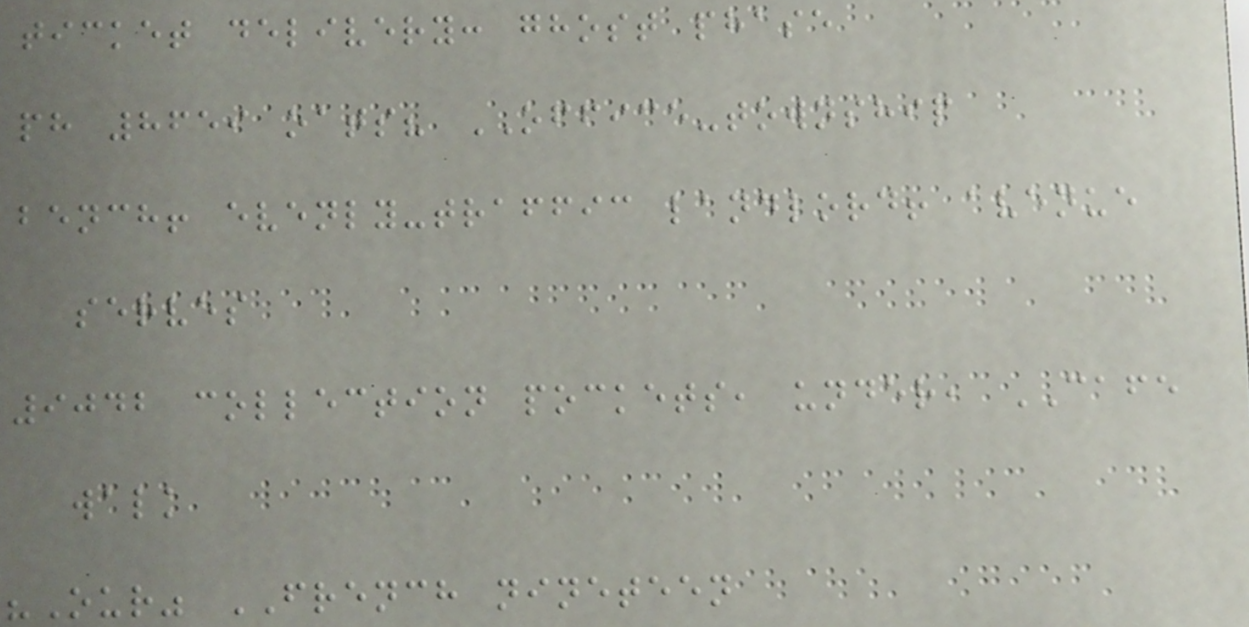ticket delivery: ghost phase
ph 8659 oats? OFFICE-township
bench! evenly-traffic landlord! avenue
serves
9042 collection pockets, under, CAFE
walk
"Our" FRENCH nineteen
